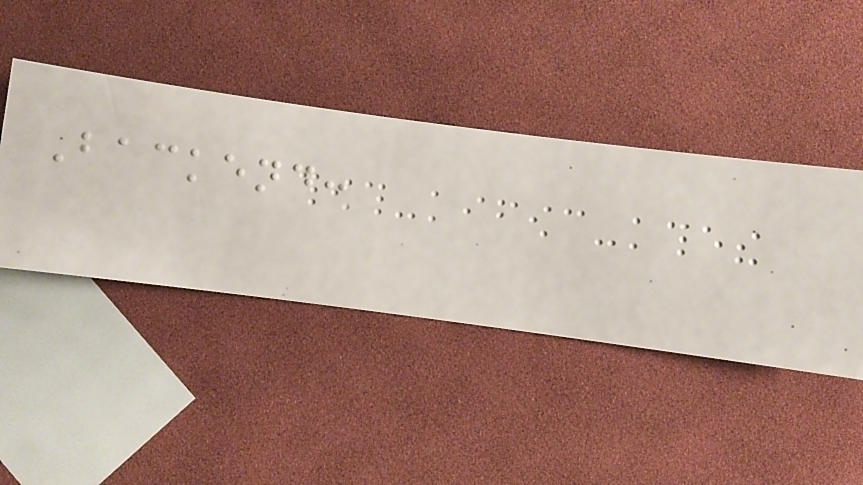Backend:
